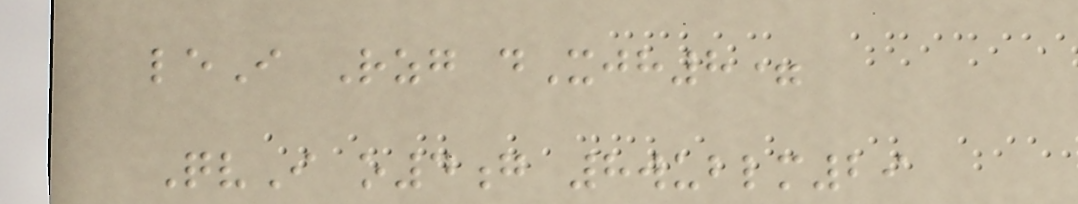leI Rzg dXjh8=
QvI o4g 8wublm29
